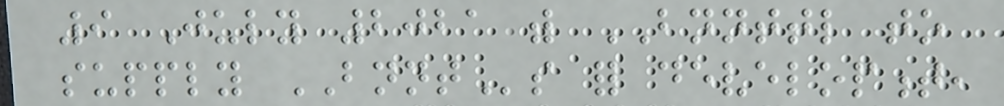9 July 2021 with BNNTTL to
supply BNNTs for development,
